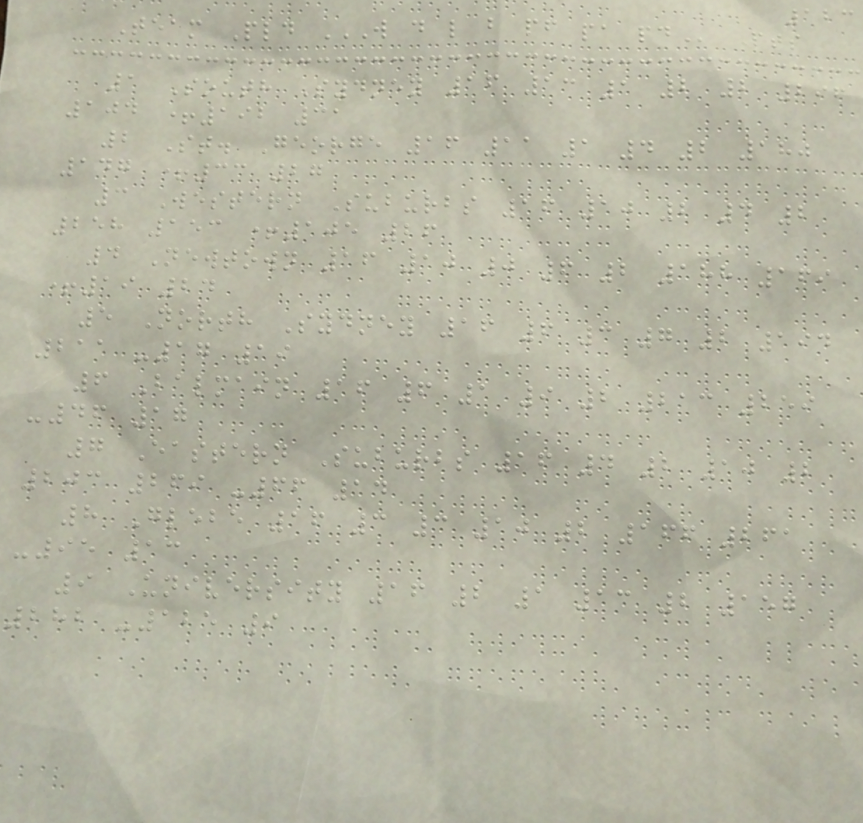123
Team Pld W D L B PF PA PD Pts
1 South Sydney 16 13 1 2 2 296
104 +192 31
2 St. George 16 11 1 4 2 180
147 +33 27
3 Western Suburbs 16 10 2 4 2
258 153 +105 26
4 Newtown 16 10 0 6 2 188 169
+19 24
5 North Sydney 16 6 3 7 2 194
211 -17 19
6 Balmain 16 6 1 9 2 213 259
-46 17
7 Eastern Suburbs 16 4 2 10 2
203 269 -66 14
8 Glebe 16 3 3 10 2 166 261
-95 13
9 University 16 2 1 13 2 157
282 -125 9
